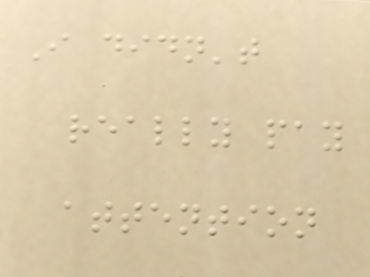I didn't
really pay
attention
